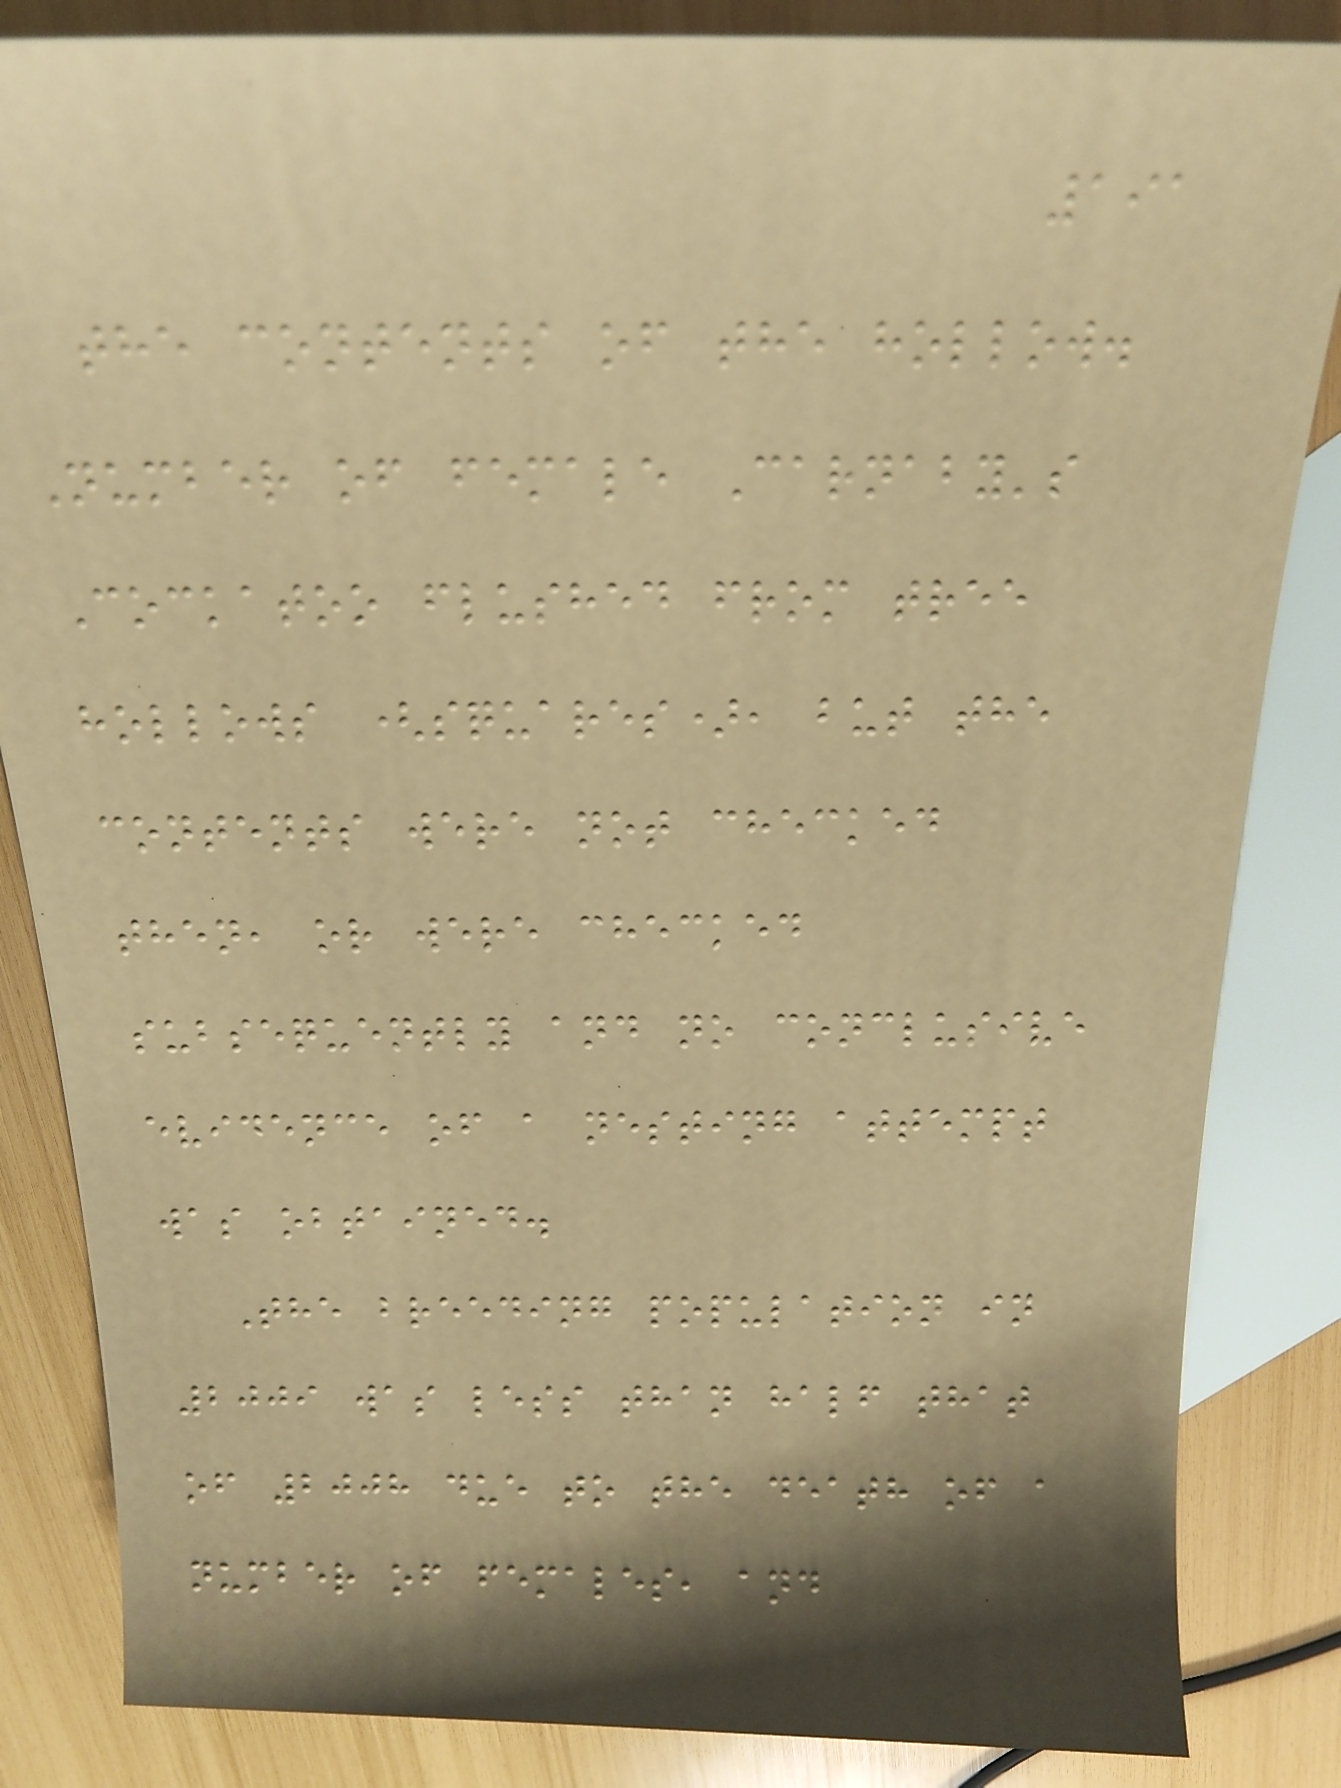191
the contents of the hollow.
Number of female Carnaby's
Cockatoo flushed from tree
hollows (squares), but the
contents were not checked
then, or were checked
subsequently and no conclusive
evidence of a nesting attempt
was obtained.
The breeding population in
2009 was less than half that
of 2008 due to the death of a
number of females, and
